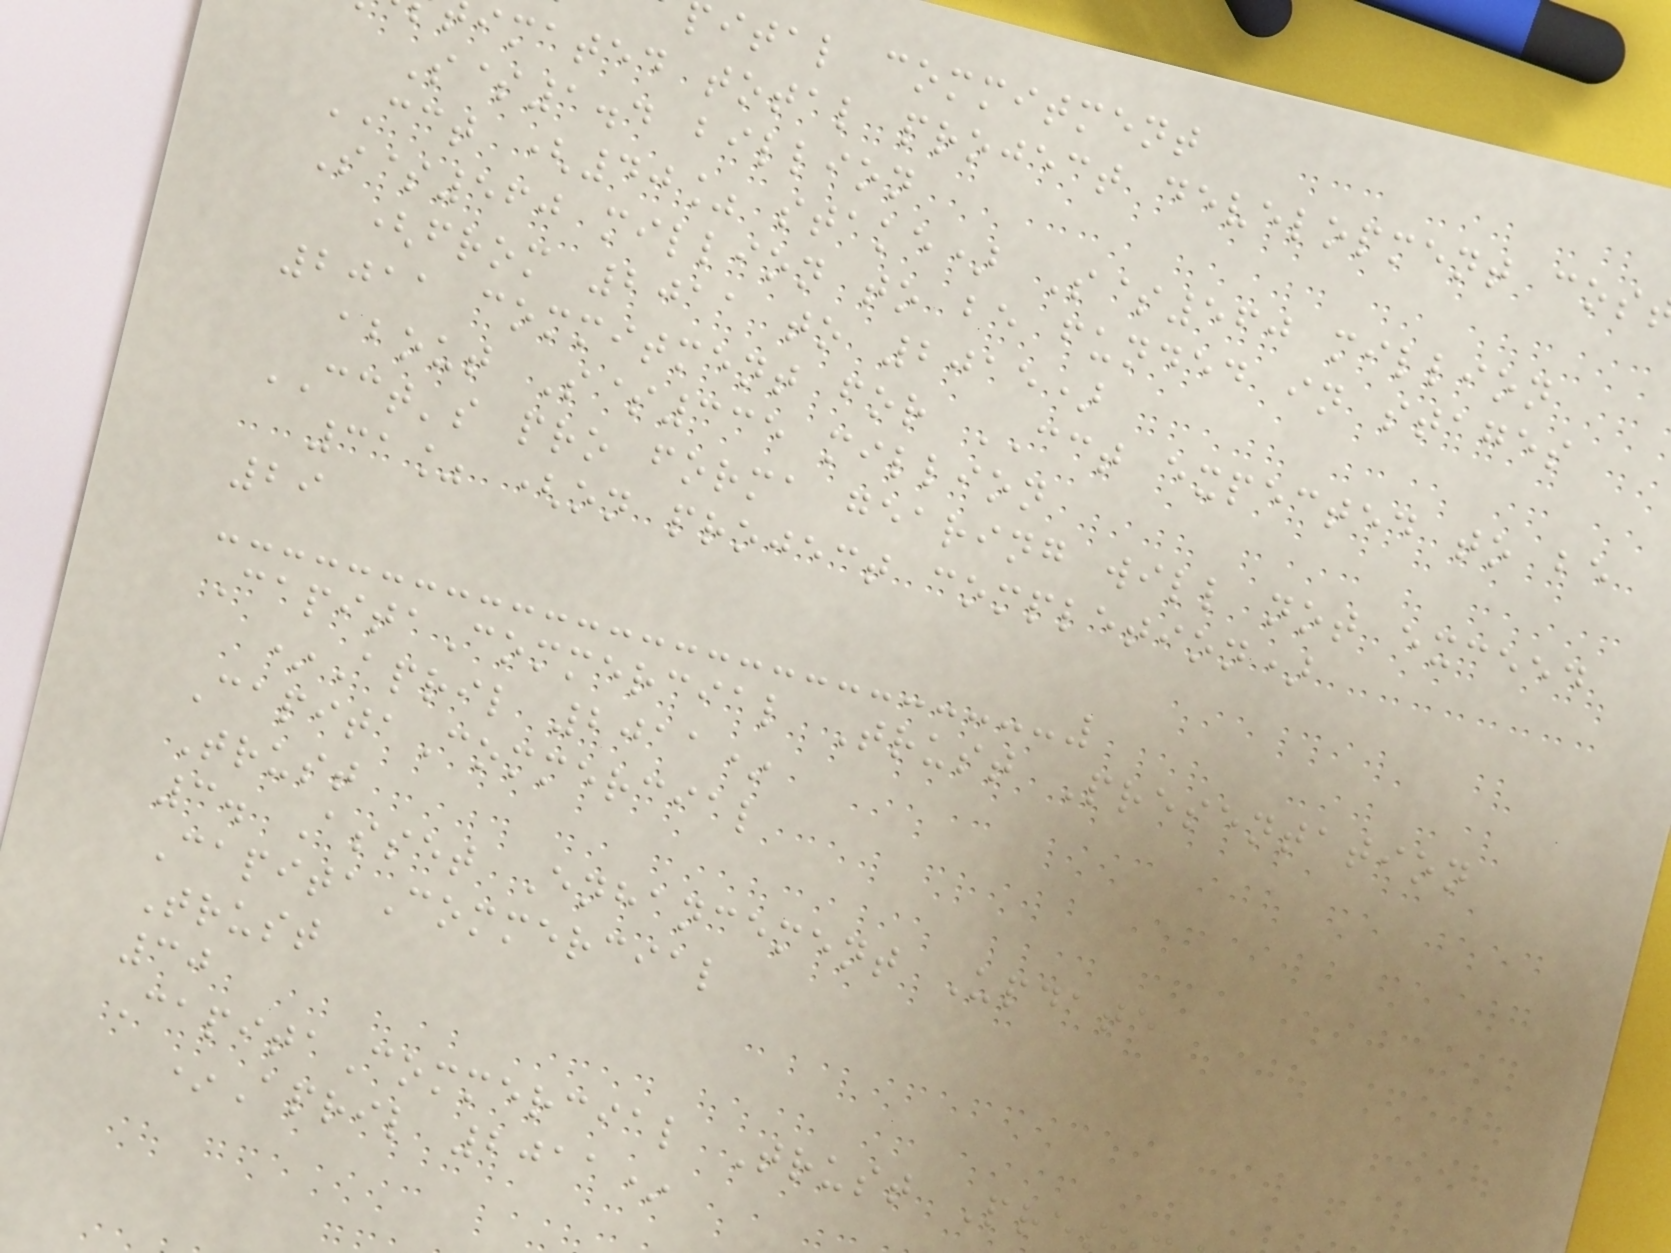ital commitment
imated total project development cos
S$1.4 billion
CCT (40% stake) S$560 million
S$560 million to be funded in stages
(from 2011 to 2015)
2011 commitment for CCT expected to be
about S$335 million
CCT's pro forma gearing will not exceed
31% (on project completion)
29
CapitaCommercial Trust Presentation
*April 2011*
CapitaCommercial
Trust
3. Asset Enhancement Update
CapitaCommercial
Trust
30
CapitaCommercial Trust Pre
*April 2011*
